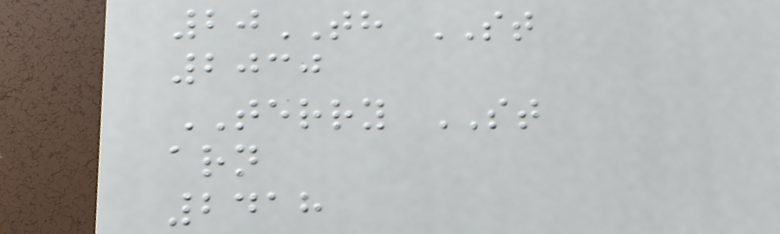20TH ST
2030
TERRY ST
arn
2418
